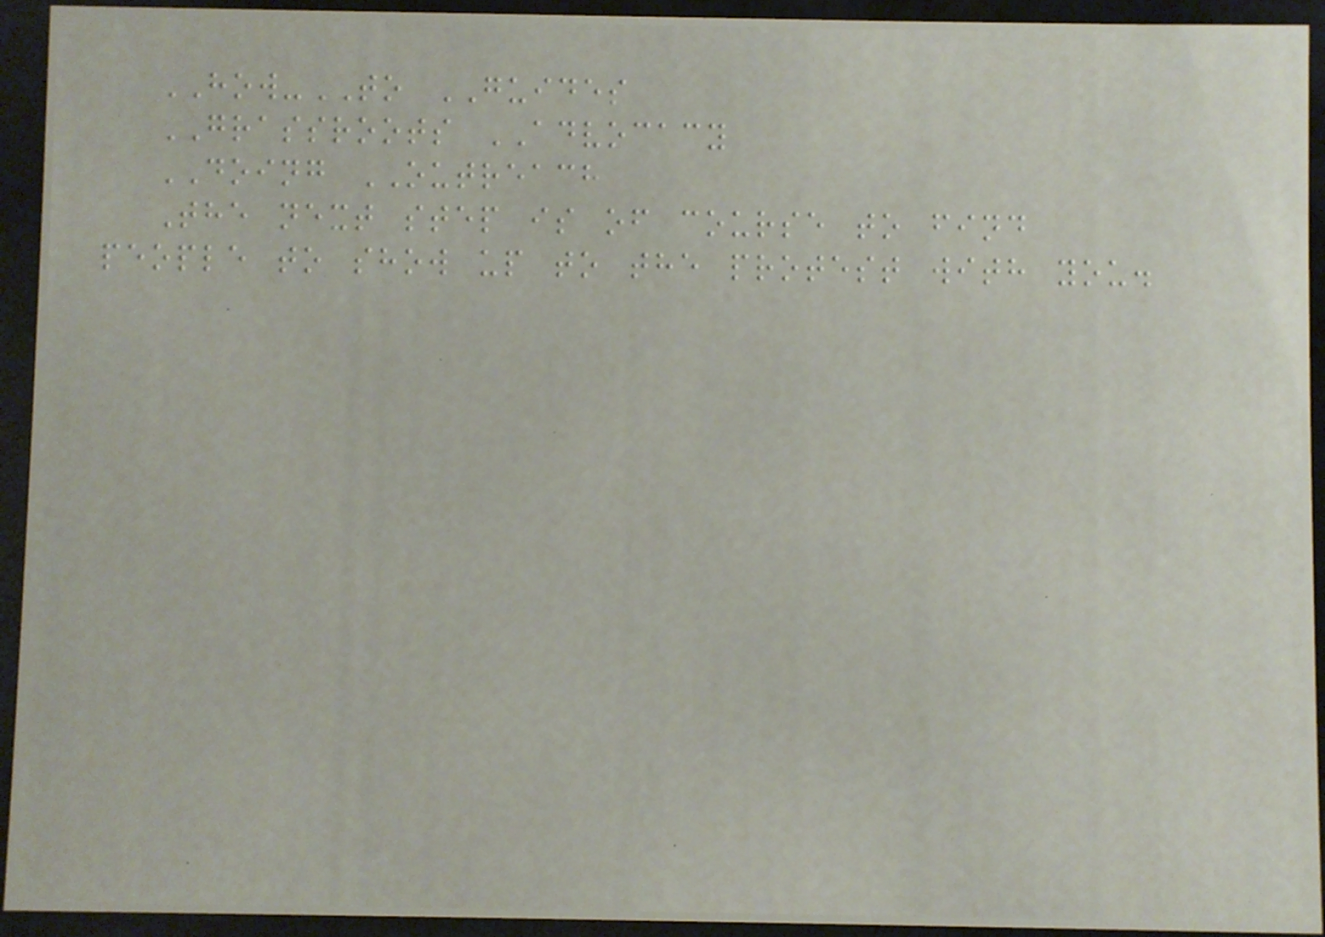HOW-TO GUIDES
GRASSROOTS ADVOCACY
DOING OUTREACH
The next step is of course to find
people to show up to the protest with you.
